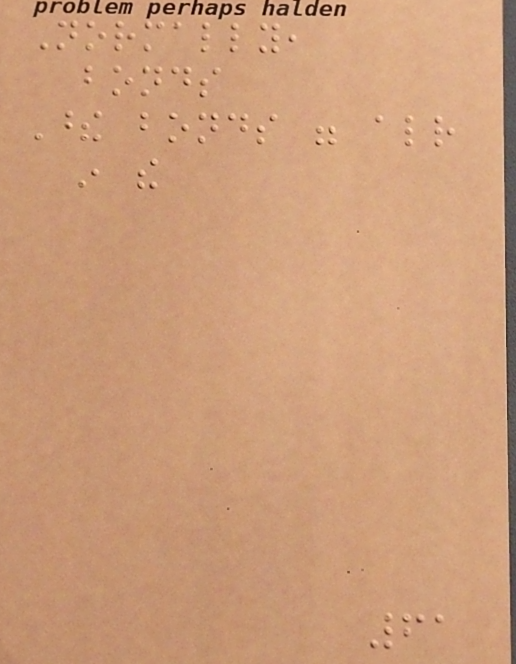Normally,
bonds
These bonds were already
in the
61
